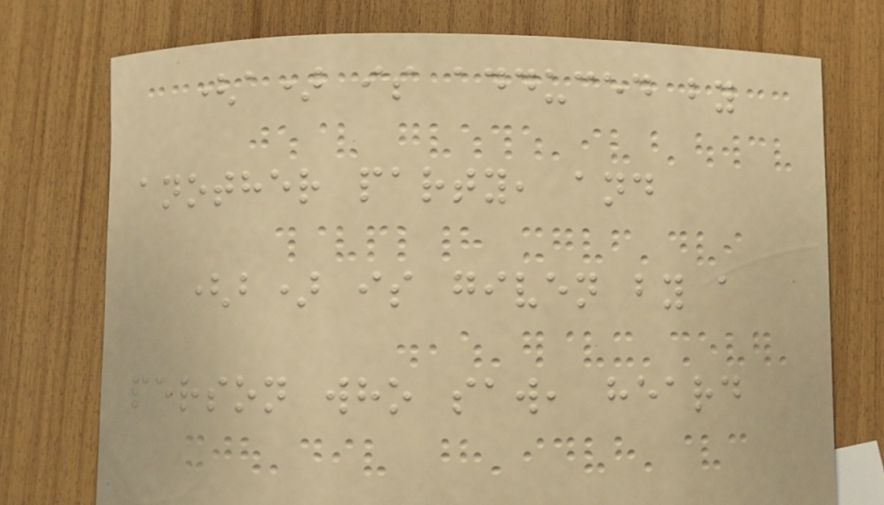(a) is adduced by
another party, and
(b) is given by a
person who saw, heard
